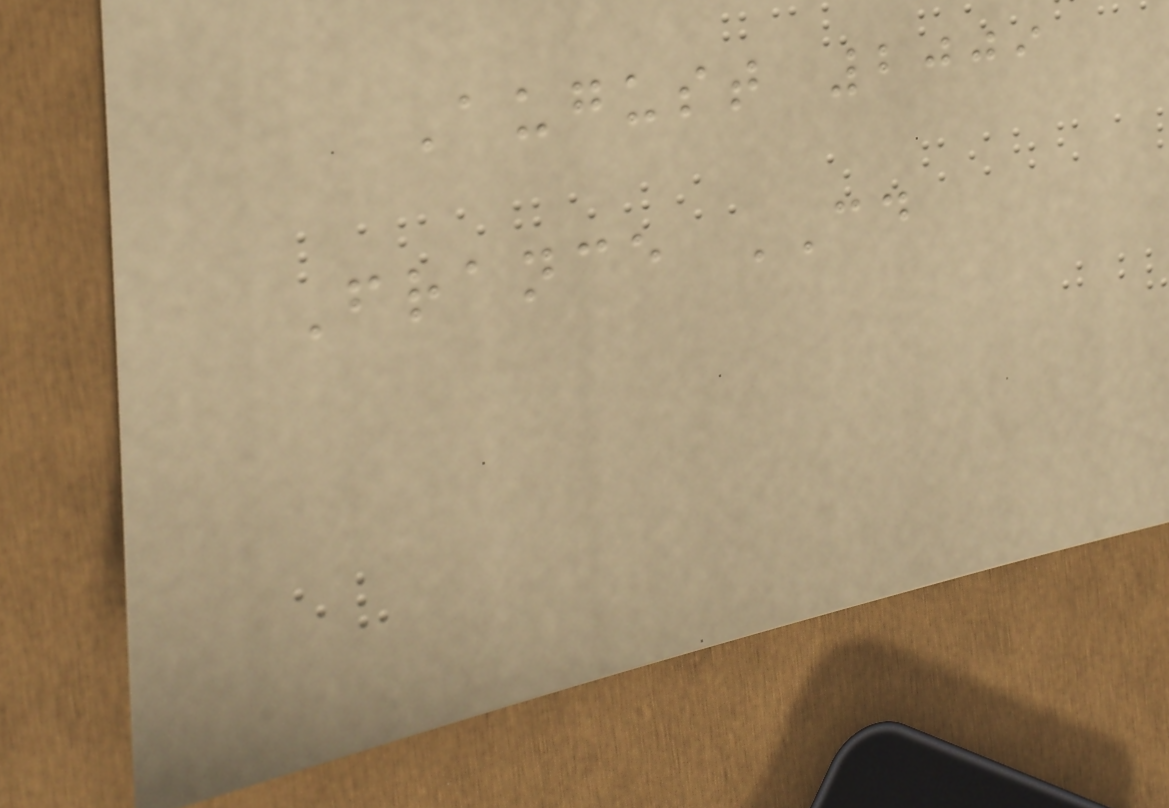August 2009
France CD
